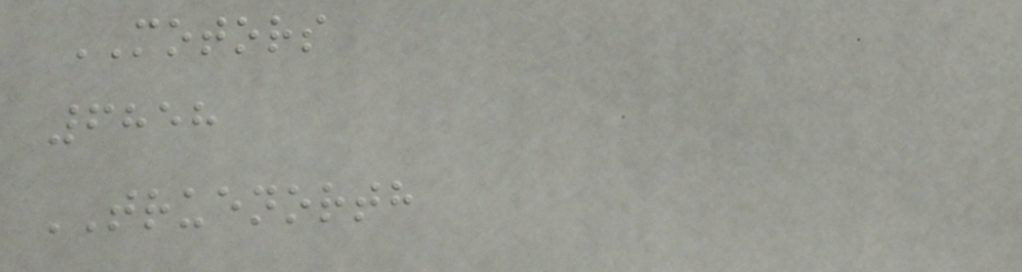MOTORS
6858
TRUENORTH
